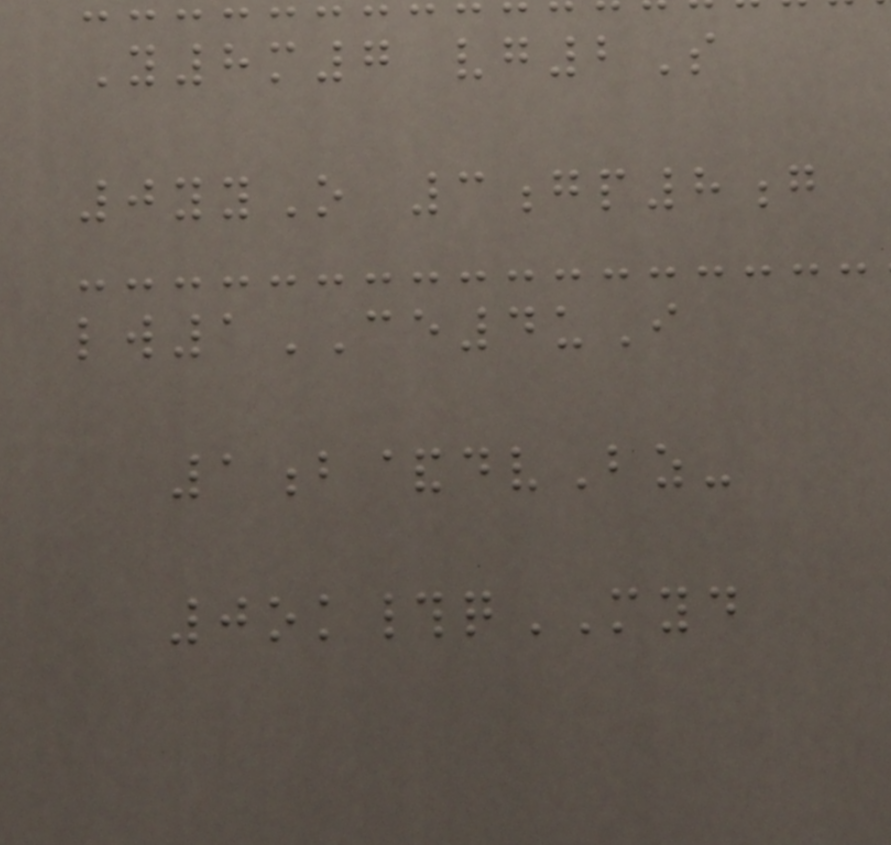Y8m7 vg2S
0yyO 3gp8g
lw1CE4uI
1b&dvBz-
0ok#qMYD
